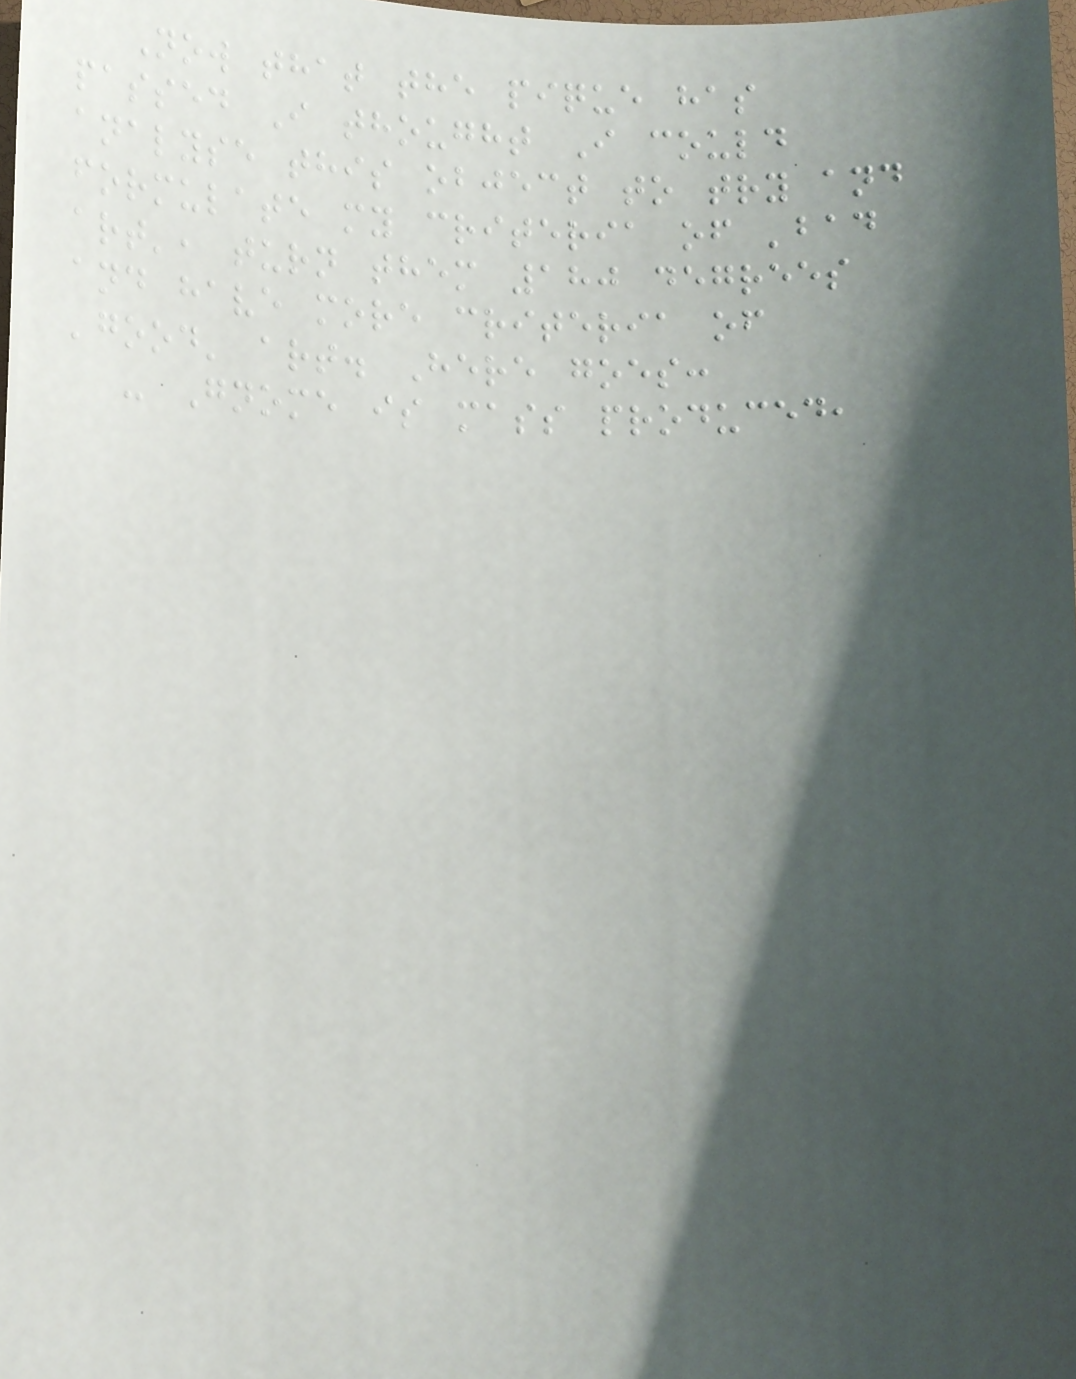Now that the pique has
passed I thought I could
analyse this object to try and
formulate my criteria of 'bad
art', turn them 180 degrees
and have more criteria of
'good' art. Here goes:
- Gnome is mass produced,
